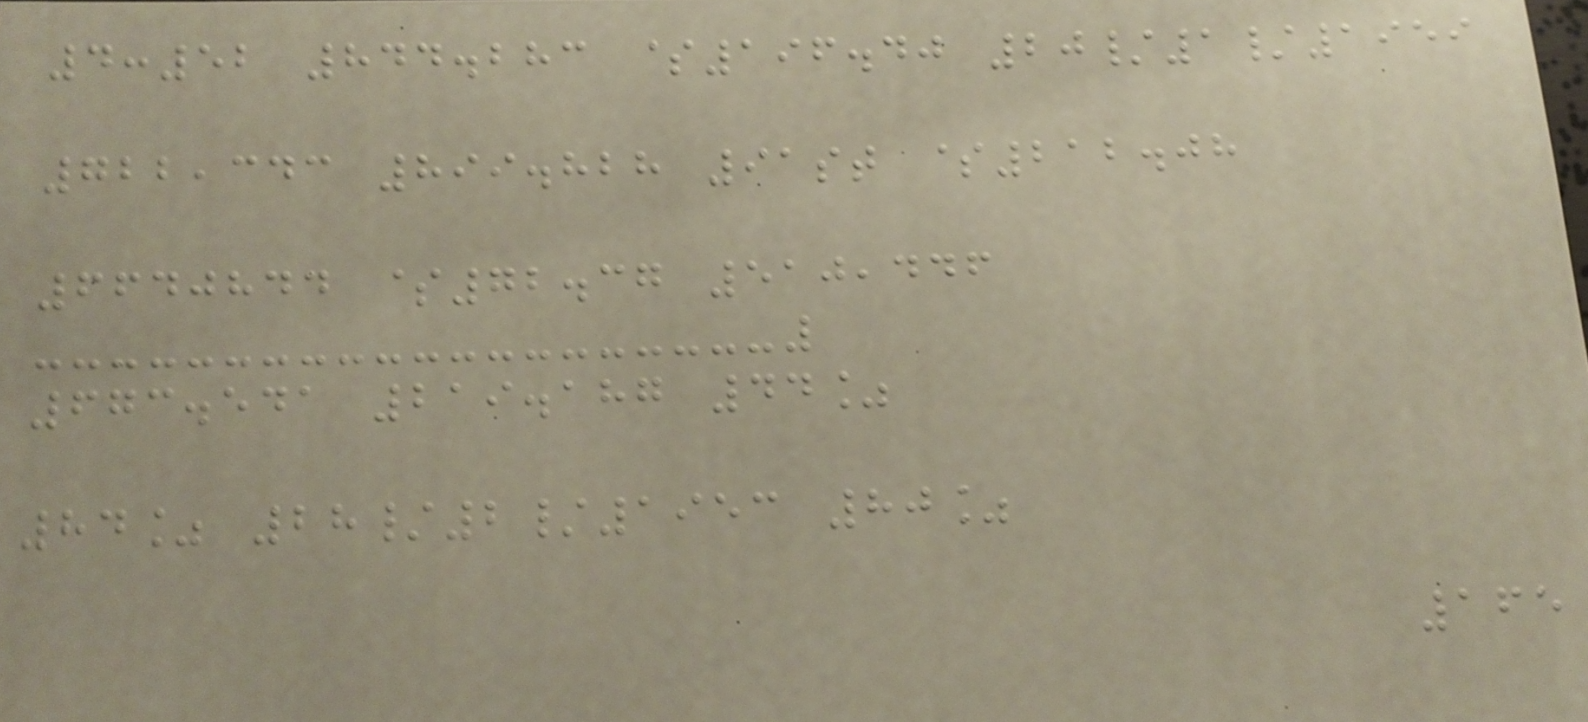4:52 844.283 $196.40 20/1/1959
722,343 899.828 91st $212.08
6640844 $72.37 510,446
673.541 219.187 44%
84% 28/2/1953 80%
165
